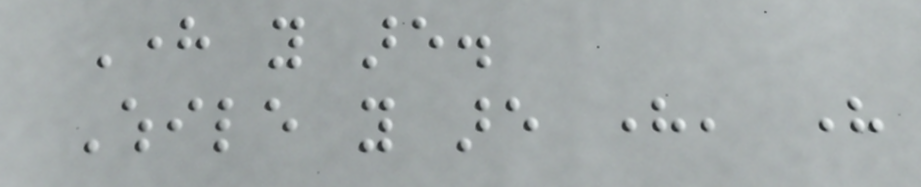Here you are.
While you are here, here
